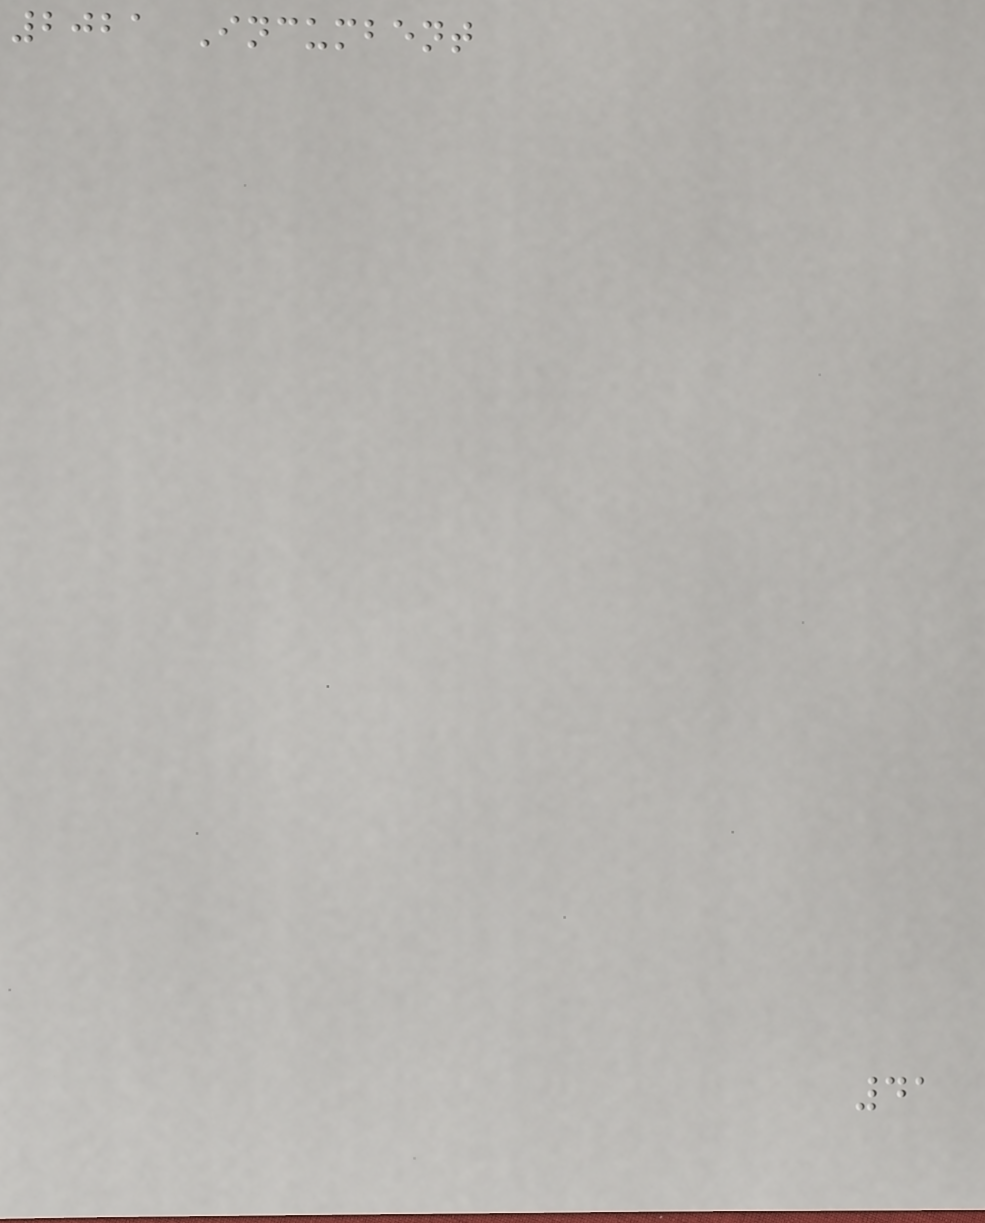2021 Incumbent
41
